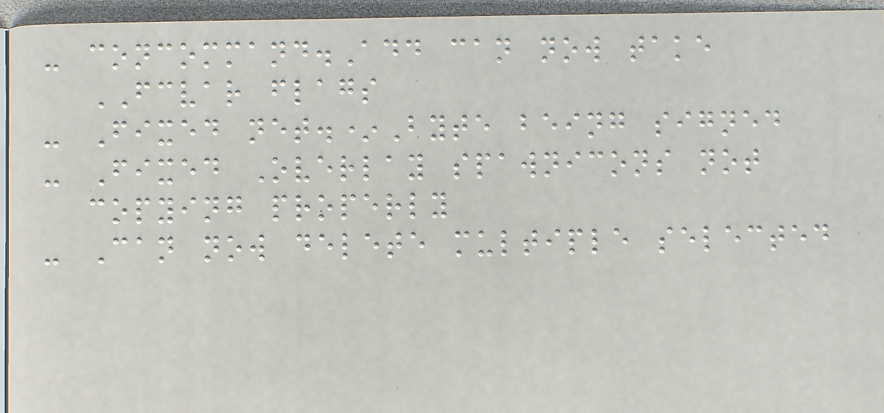- concommand.Add can now take
FCVAR flags
- Fixed net.*Byte being signed
- Fixed Overlay spawnicons not
copying properly
- Can now delete multiple selected
